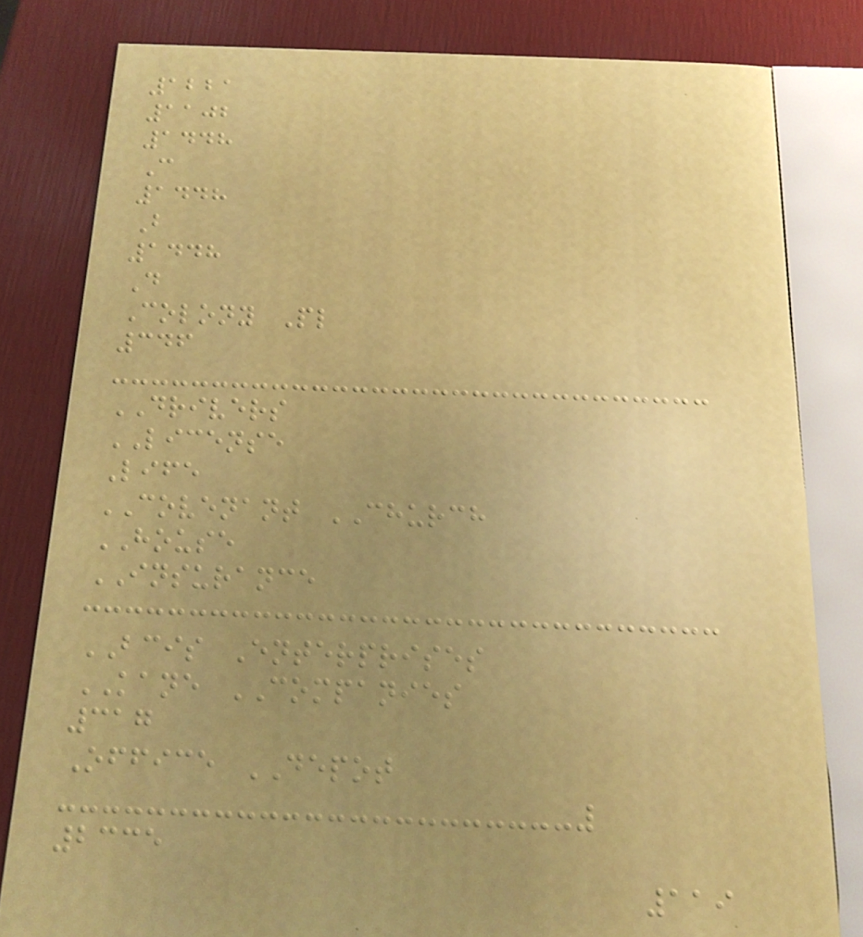1221
1102
1448
C
1448
B
1448
D
Colony Pl
346
DRIVERS
LICENSE
Life
COVENANT CHURCH
HOUSE
INSURANCE
BCIS Enterprises
KANE COMPANIES
317
Office DEPOT
2335
119
